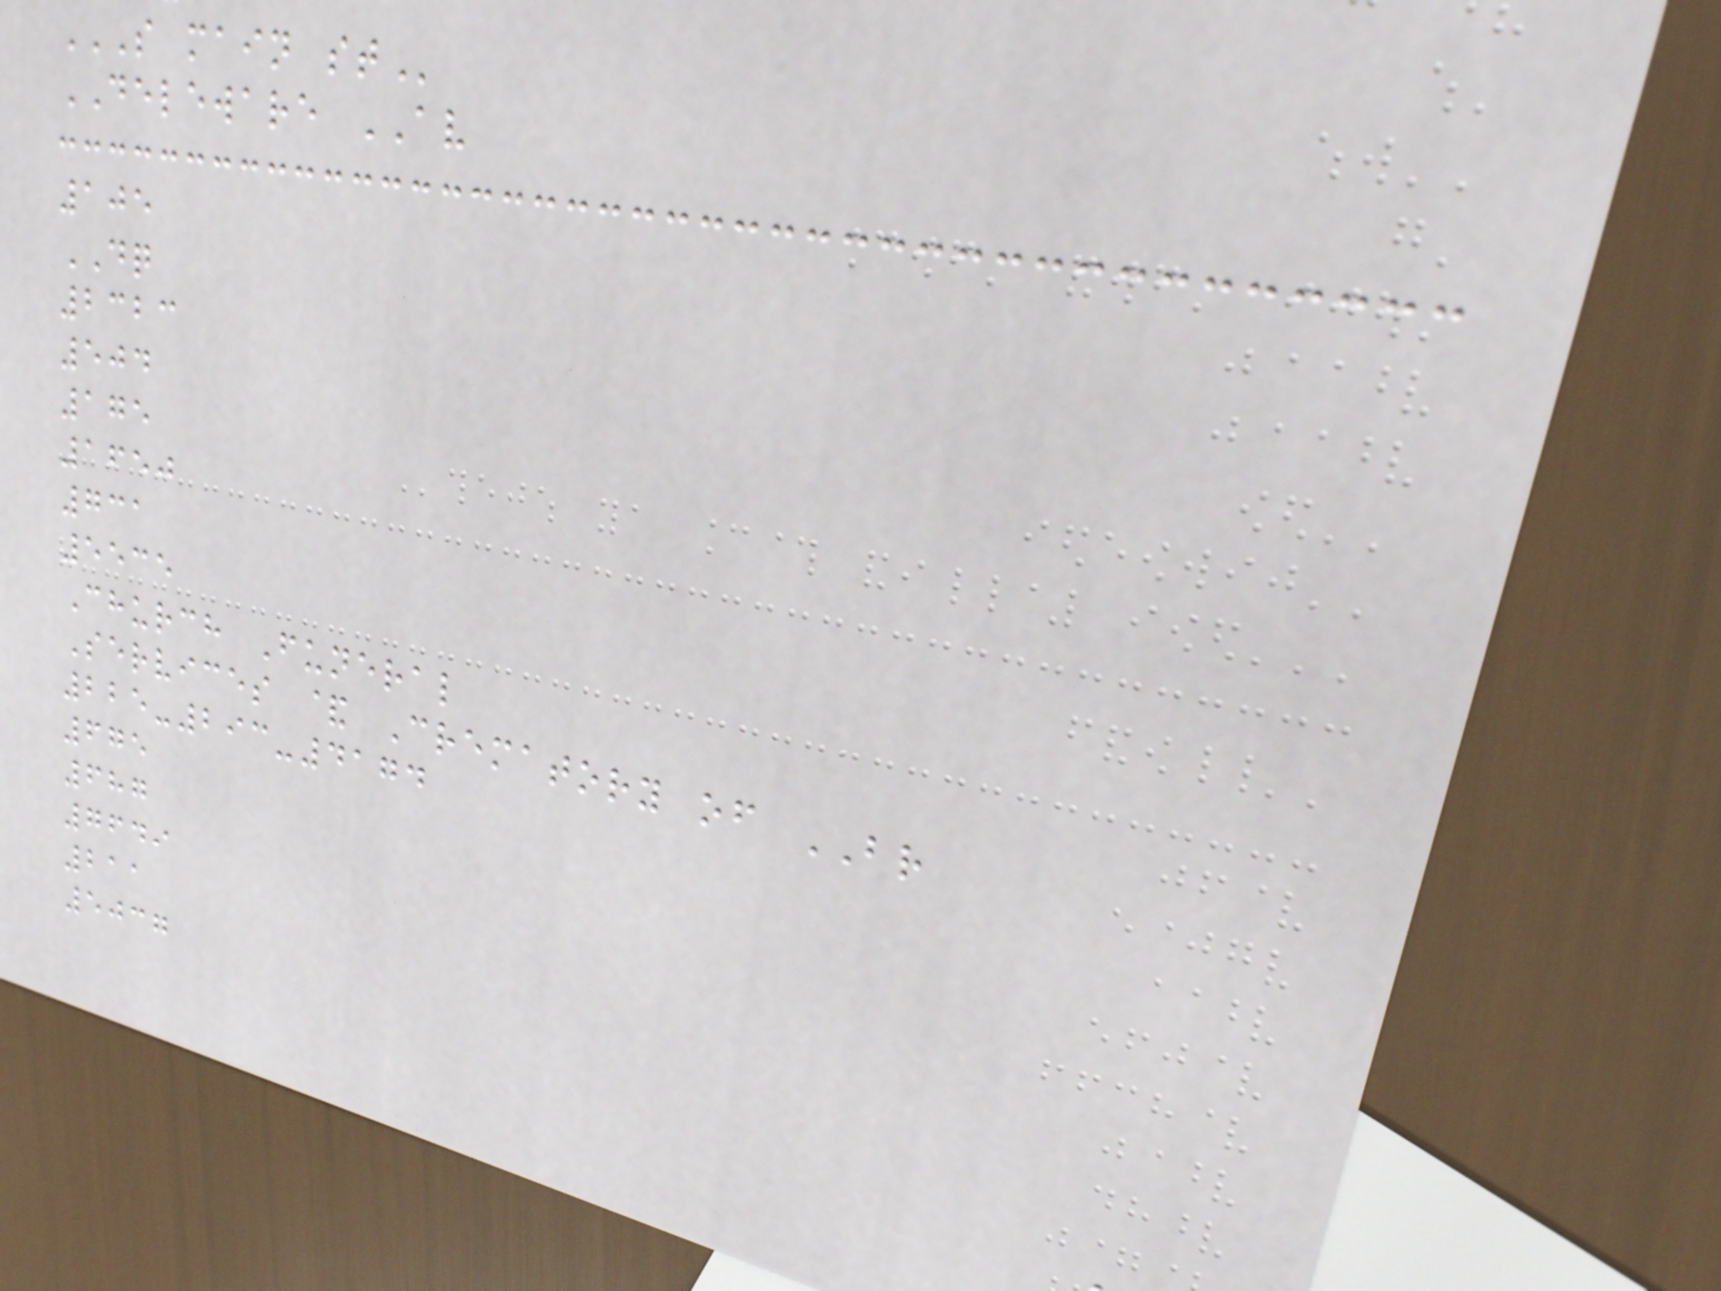S MAIN ST
DELEWARE AV
105
DQ
2323
504
175
1650
731
5535
Church Funeral
Services & Crematory of BR
225-293-4174
675
687
7649
211
5037
